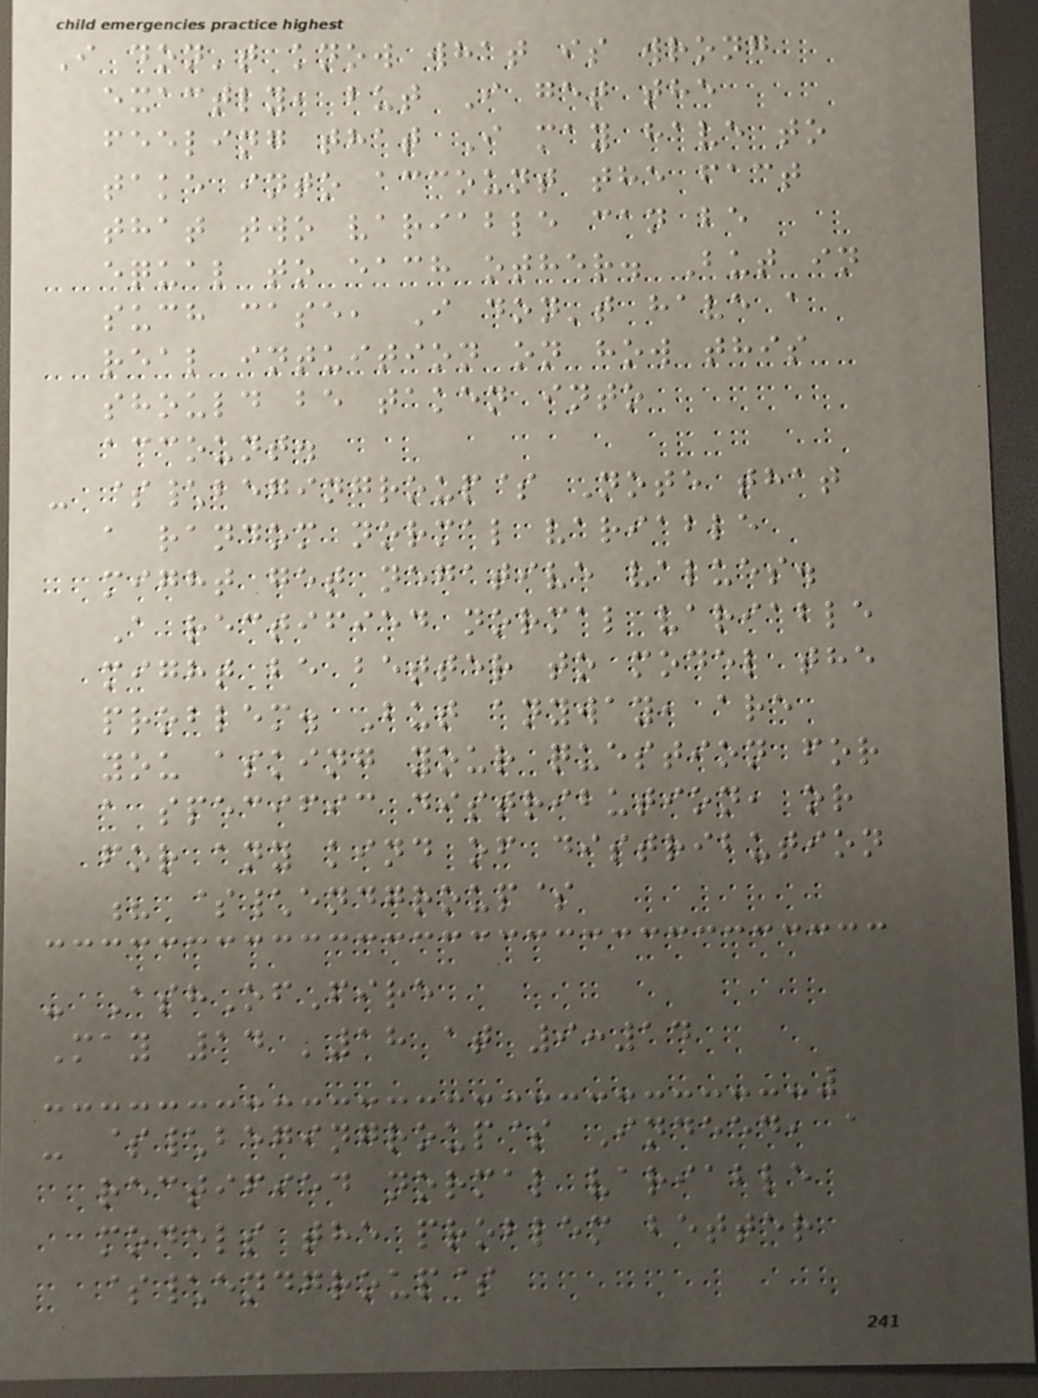I don't know what is wrong
exactly, but I get the
feeling that I may have to
take into account the fact
that two variable can be
equal to each other. But in
such case, I don't have a
real intuition on how this
should be taken into
account.
- $\begingroup$ Note that
a random normal variable
might get negative values.
A rectified normal variable
might be better to model the
problem. But anyway, are
you asking your question for
a specific distribution, or
for any kind of distribution
? $\endgroup$
- AshOfFire
May 14 '18 at 9:14
- $\begingroup$ Indeed, a
rectified normal variable
models the problem better
$\endgroup$
